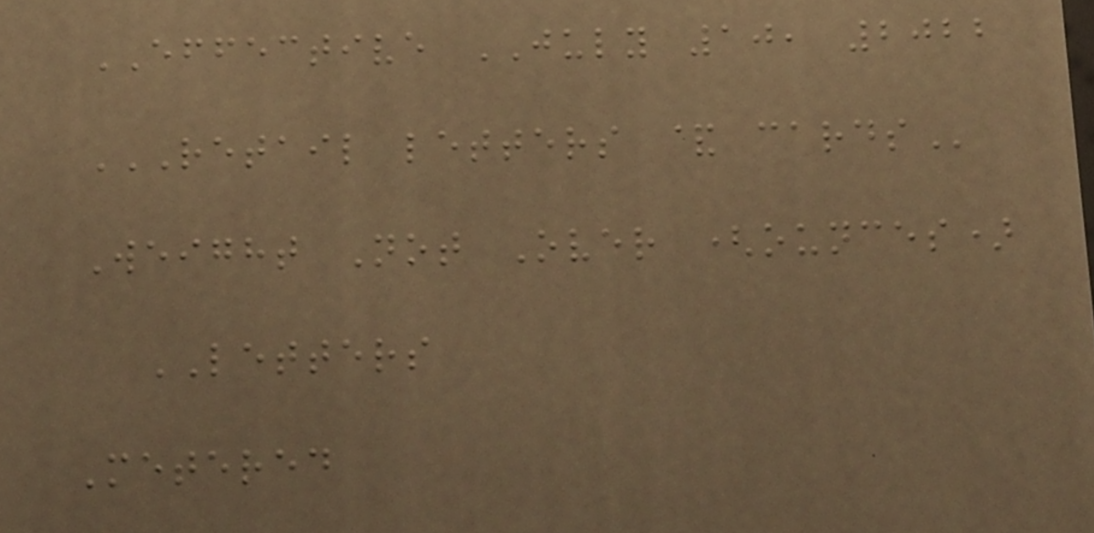EFFECTIVE JULY 10, 2022
RETAIL LETTERS & CARDS
Weight Not Over (ounces)
LETTERS
Metered
